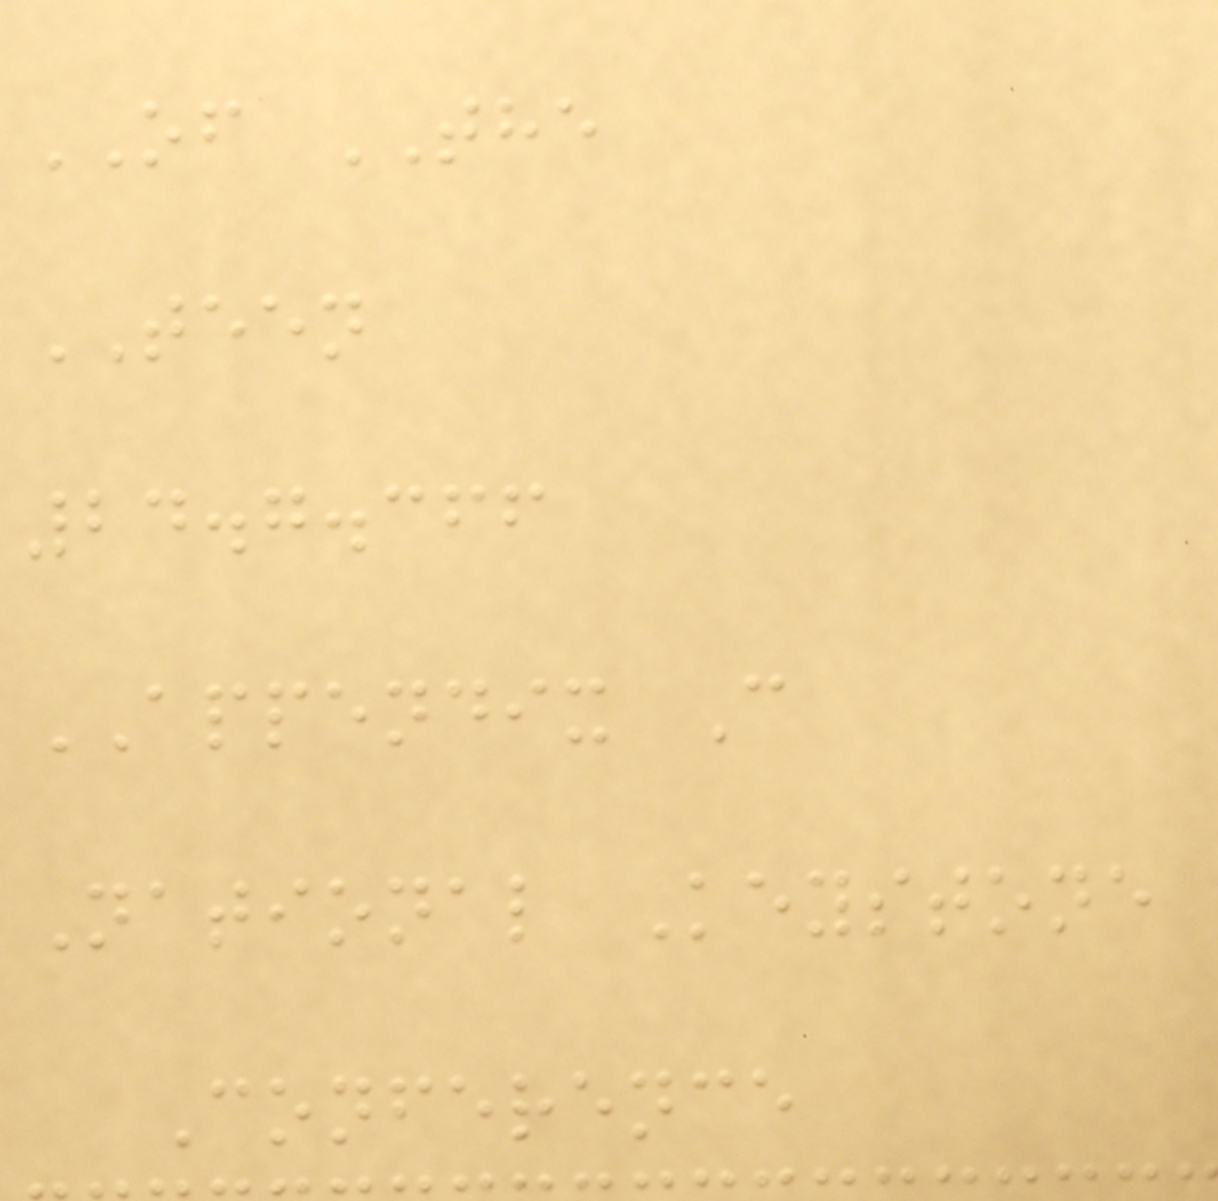OF THE
TEEN
24.7.366
APPENDIX C
National Keystone
Conference
